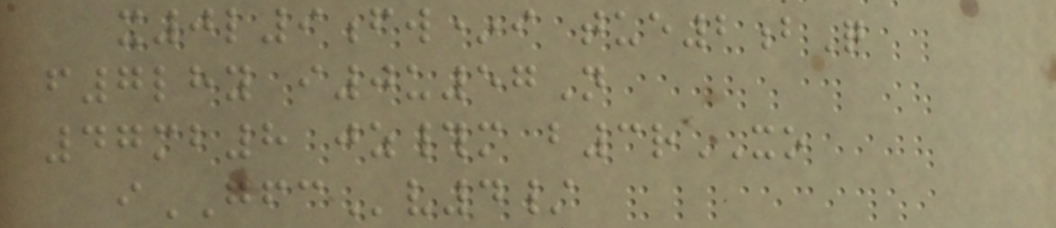x0l9fw*i tue2bQ
f7lhy i0u57N
47mb8 jz#m b3rXO
iGFCv4/
